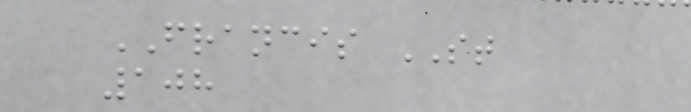FRANCIS ST
108
